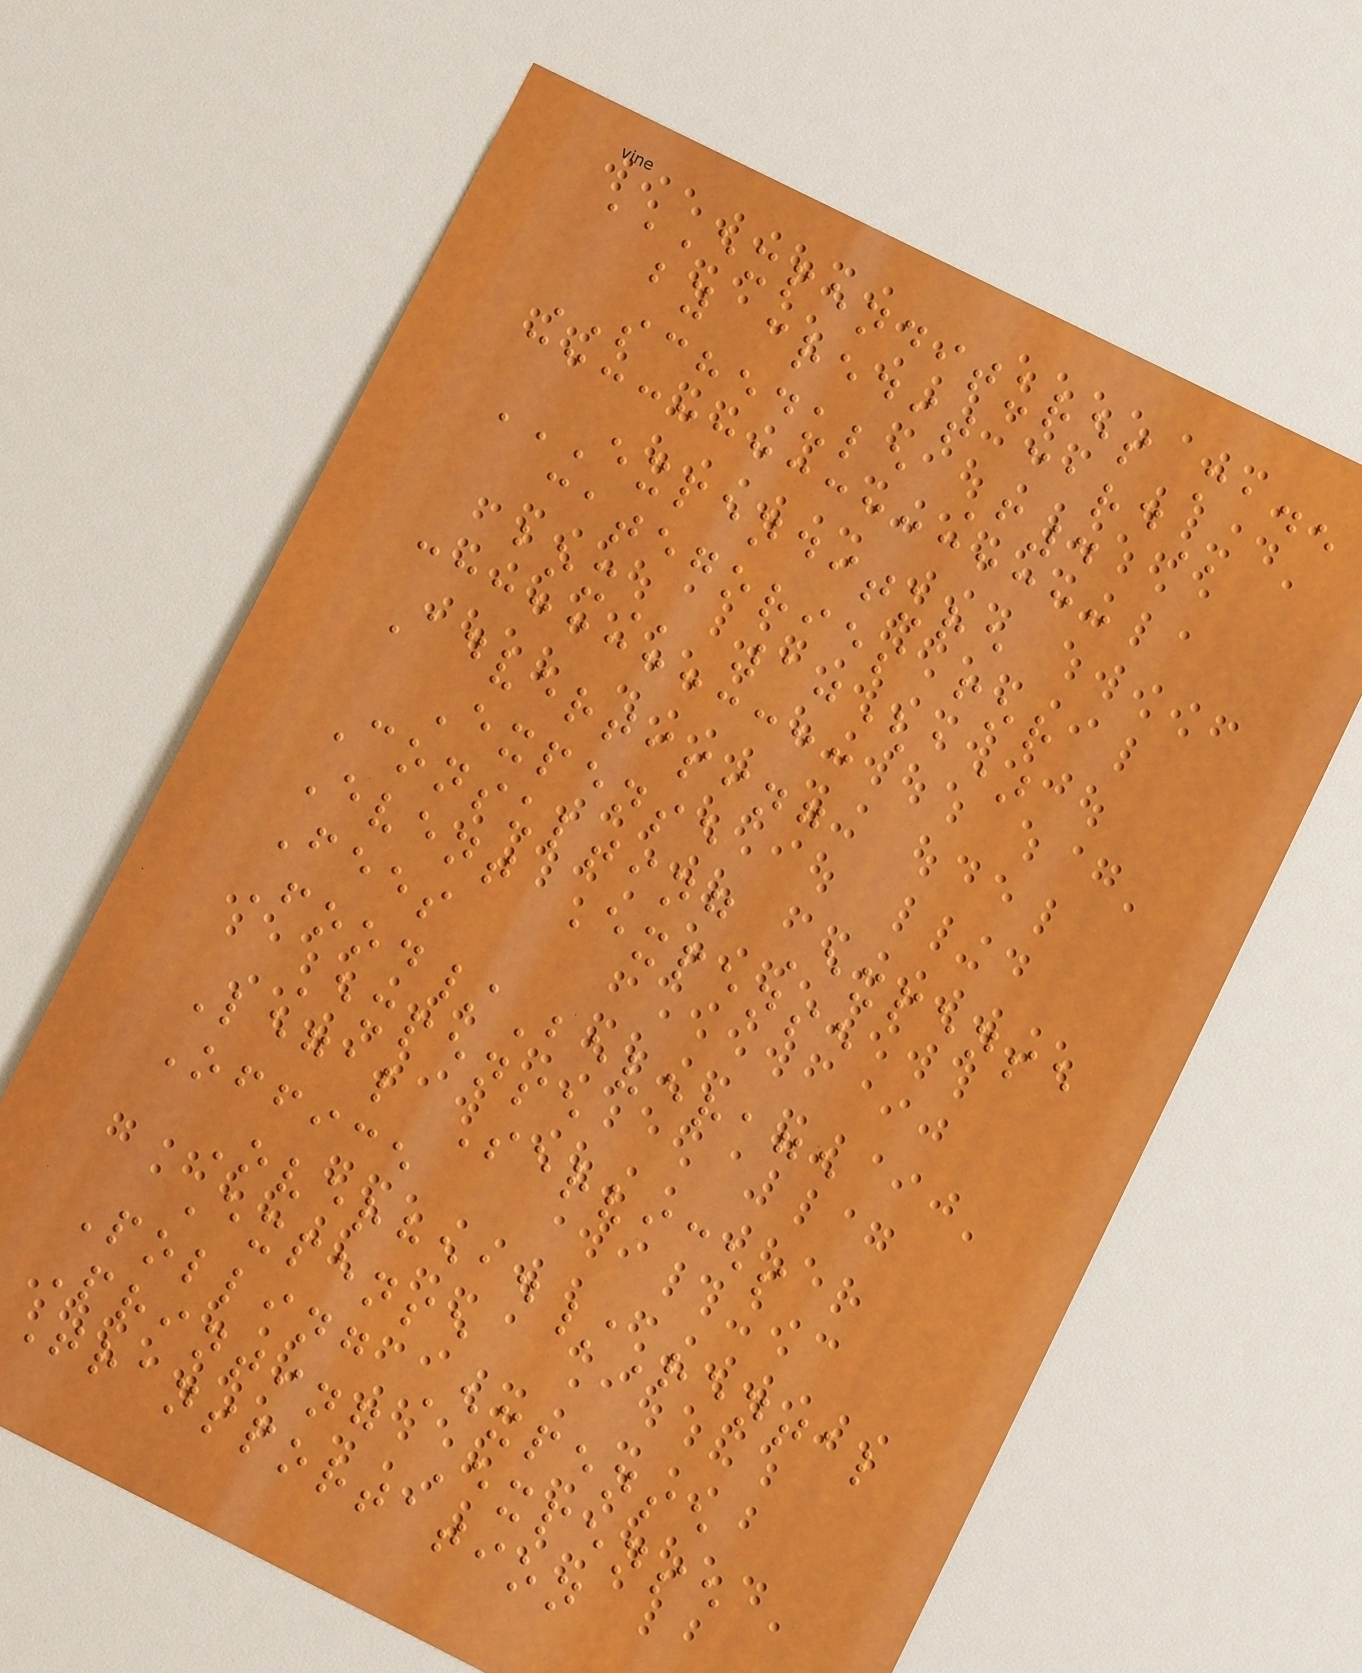EXPENDITURES MADE
BY CREDIT CARD
SCHEDULE F4
EXPENDITURE
CATEGORIES FOR
BOX 10(a)
Advertising
Expense
Consulting Expense
Event Expense
Fees
Food/Beverage
Expense
Legal Services
Office
Overhead/Rental
Expense
Polling Expense
Printing Expense
Transportation
